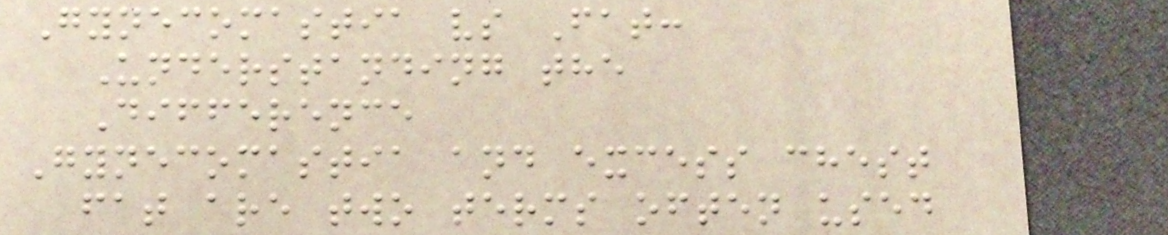Gynecomastia vs Fat:
Understanding the
Difference
Gynecomastia and excess chest
fat are two terms often used
